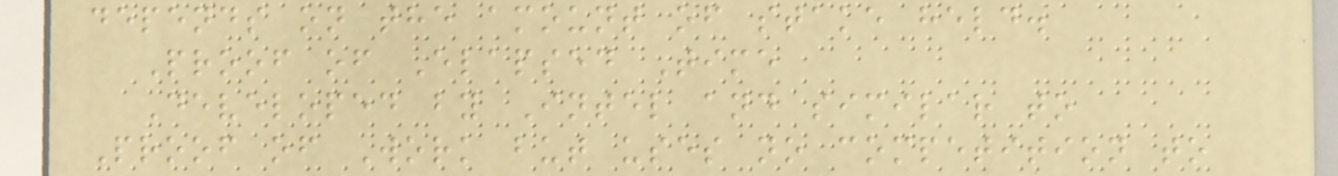depends on the amount of stake held.
Proof of Elapsed Time
Developed by Intel and similar to
Proof of Work but uses no competition to
